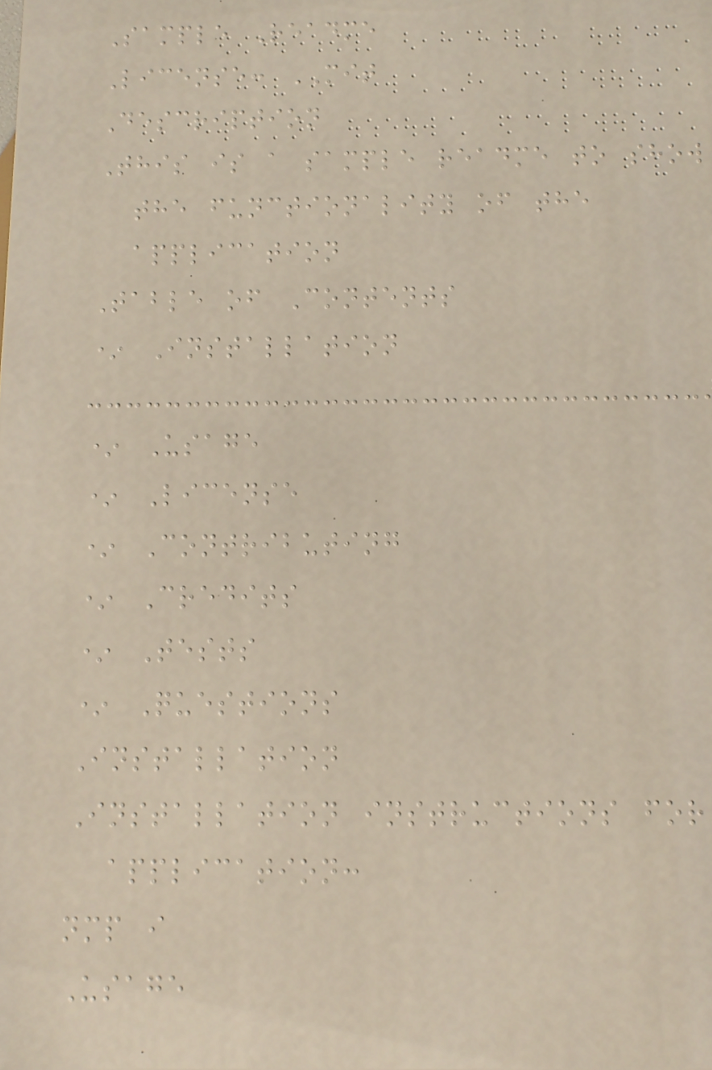Sample Readme
License: MIT
Description
This is a sample readme to show
the functionality of the
application
Table of Contents
* Installation
* Usage
* License
* Contributing
* Credits
* Tests
* Questions
Installation
Installation instructions for
application:
nmp i
Usage
